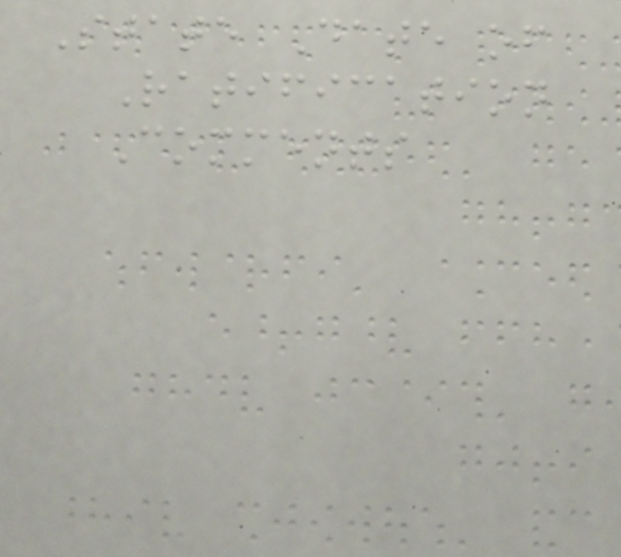State Date of
Ratification
Comments
